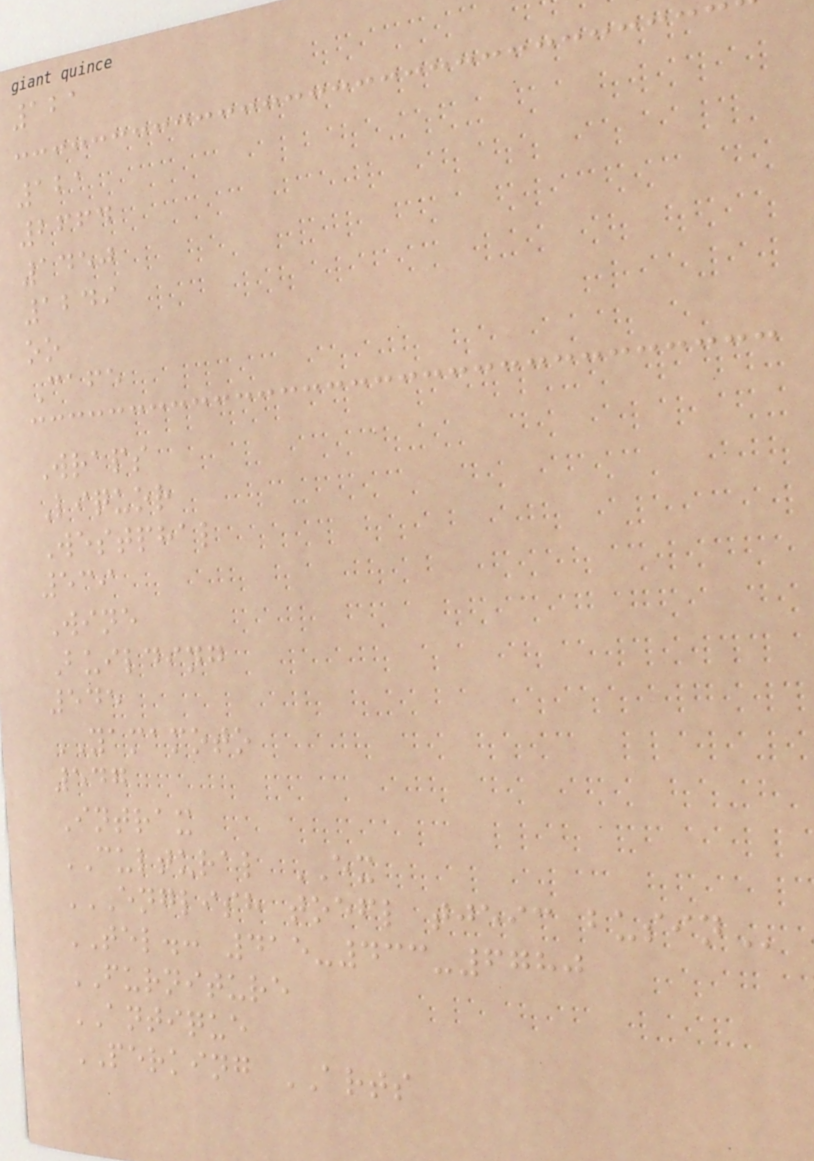121
121
2664
1450
1249
oo
Cafe
Wraps
Liquor
Westphal
539
Wine
Building
545
YAMAMOTO
547
Intrax
CULTURAL EX
ENGLISH TOEFL TJEIC BUSIN
TEL.: 415-433-6780
FURNITURE
ANTIQUE
PERKING ARTS
